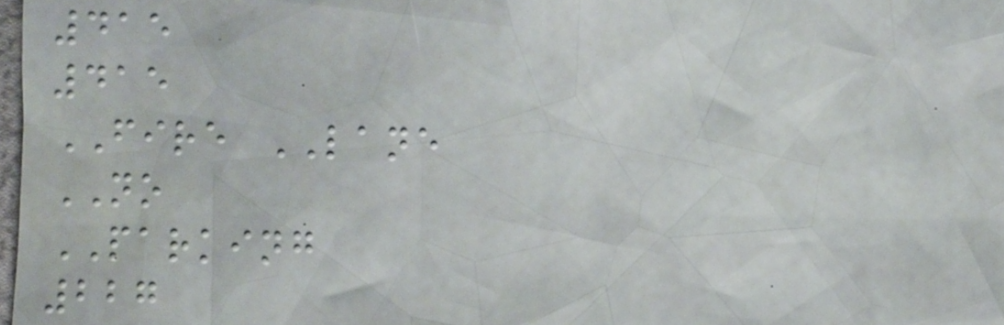415
415
FIRE LANE
NO
PARKING
227
